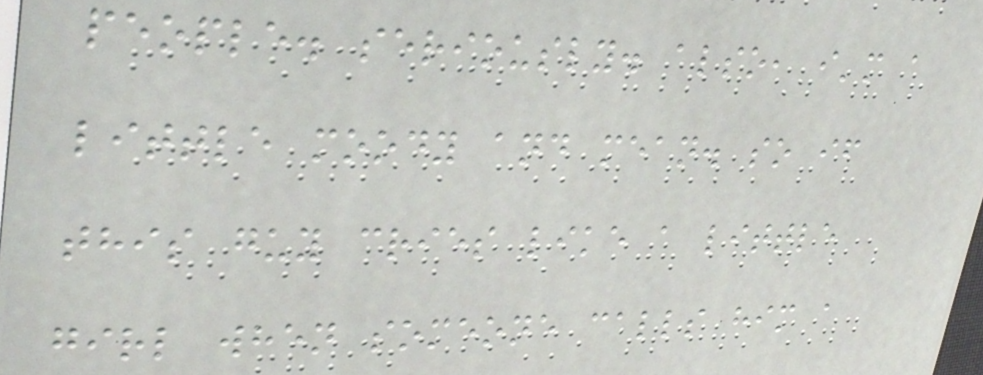people. seriously. also, i'm a
little moody and mean. so if
this guy cries like a little
girl when someone calls him a
